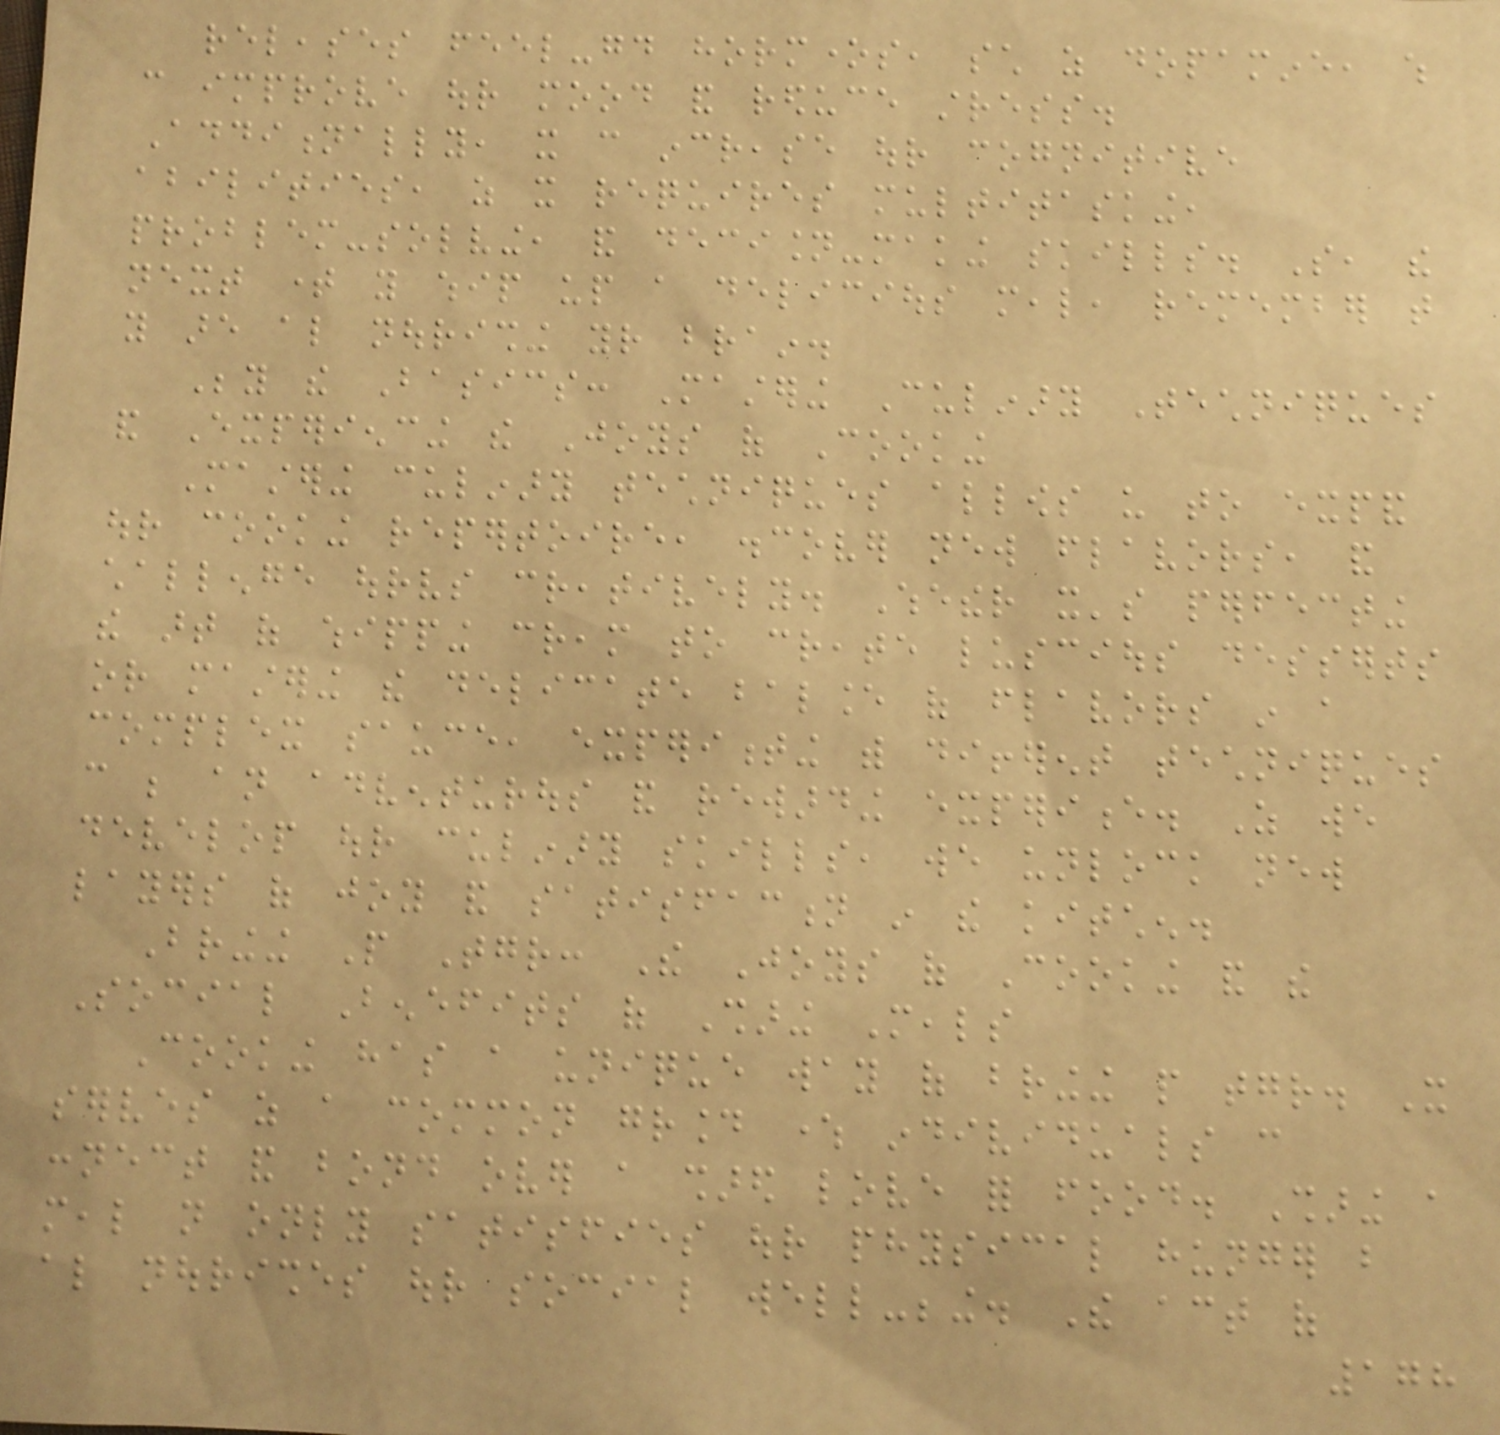releases feel-good hormones, such as dopamine, which
can improve our mood and reduce stress.
Additionally, it can increase our cognitive
abilities, as it requires multitasking,
problem-solving, and decision-making skills. So, the
next time you whip up a delicious meal, remember that
you are also nourishing your brain.
Beyond the Basics: Mastering Culinary Techniques
and Experiencing the Joys of Cooking
Mastering culinary techniques allows us to expand
our cooking repertoire, discover new flavors, and
challenge ourselves creatively. Whether it's perfecting
the art of whipping cream to create luscious desserts
or mastering the delicate balance of flavors in a
complex sauce, experimenting with different techniques
can be an adventurous and rewarding experience. As we
develop our culinary skills, we unlock new
layers of joy and satisfaction in the kitchen.
Bringing People Together: The Joys of Cooking and the
Social Benefits of Sharing Meals
Cooking has a unique way of bringing people together. It
serves as a common ground where individuals can
connect and bond over a shared love for food. Sharing a
meal not only satisfies our physical hunger but
also nourishes our social well-being. The act of
178
